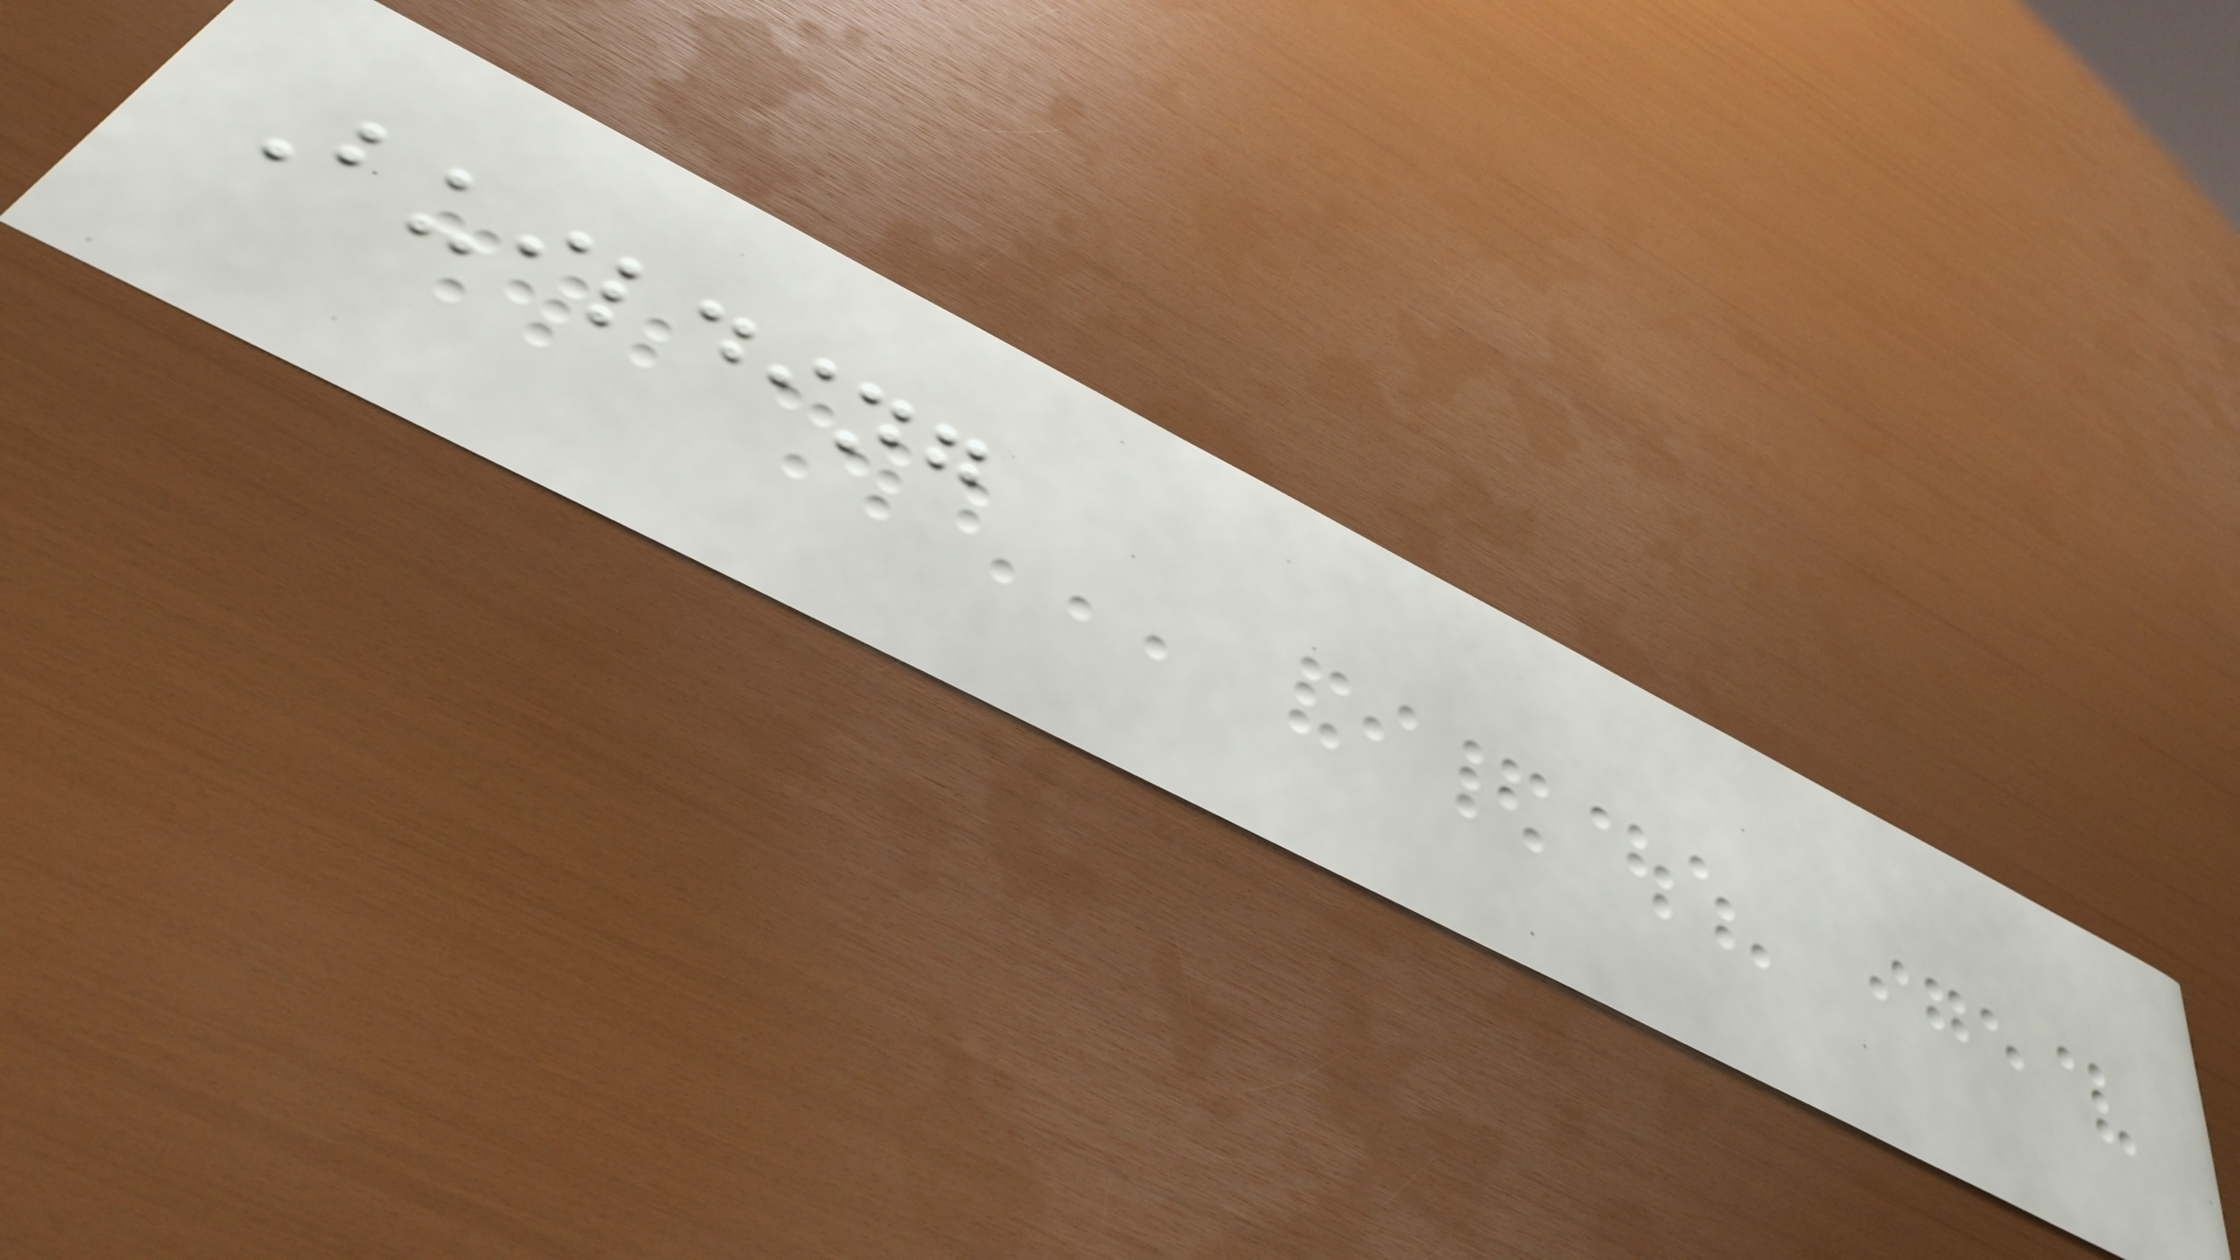Building
